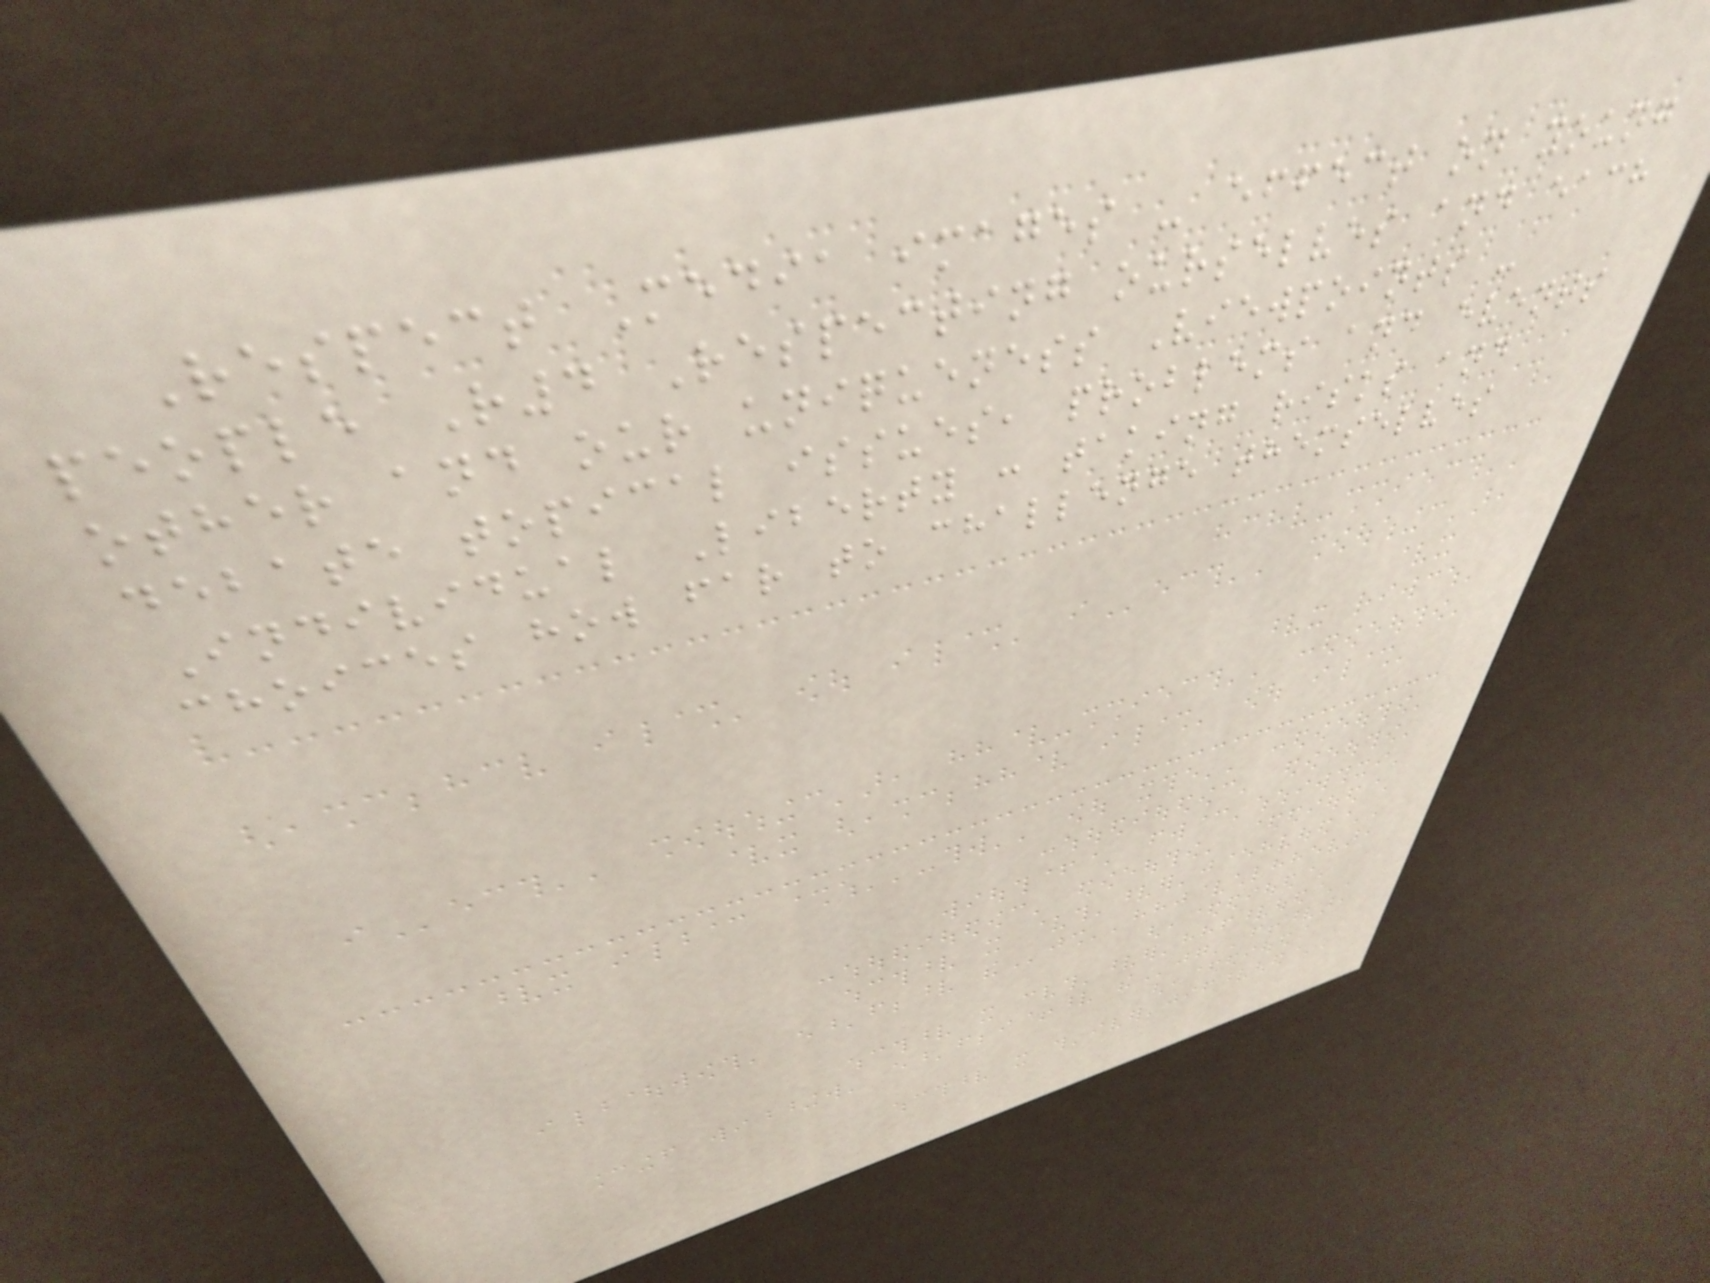Respect Media images - effect on young
people R4 Respecting ourselves and each
other and our uniqueness Viewpoints -
debate topical issues, problems and events
Individual Liberty : taking risks and
choices how far to challenge themselves
